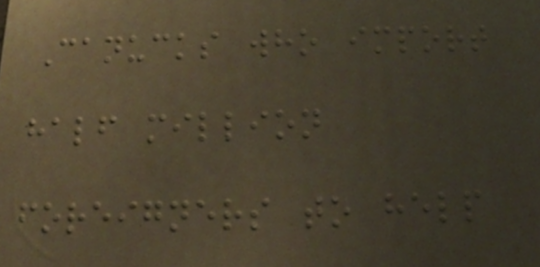Canucks who import
half million
foreigners to help
